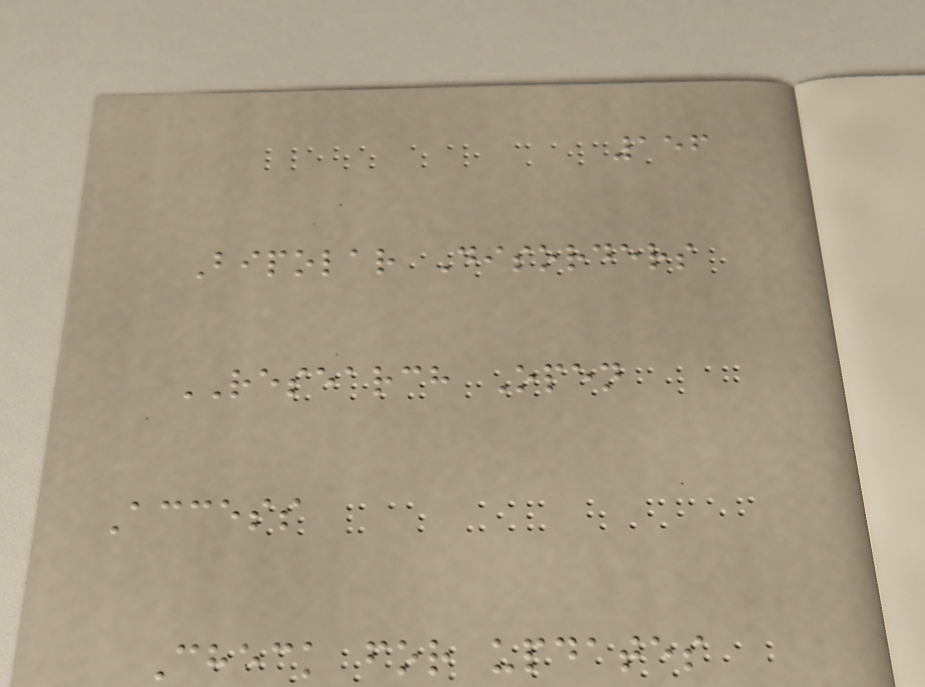156
Bipolar Disorders
RESEARCH Open
Access
Check for updates
